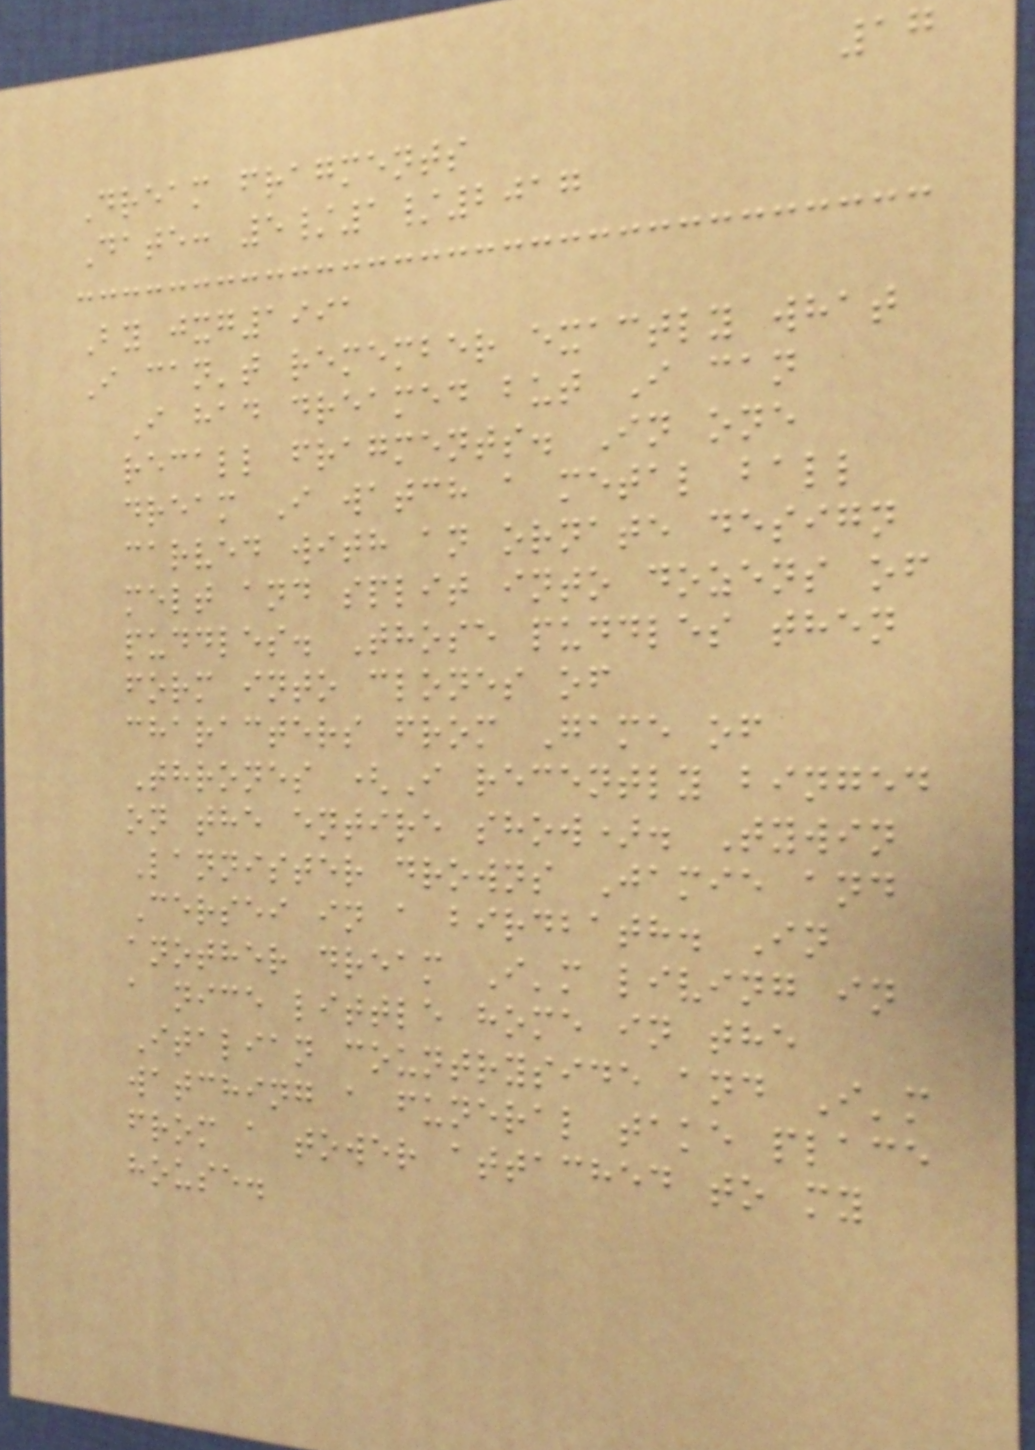17
Dream fragments
Date: 5/1/2017
By jxg1991
I can't remember exactly what
I had dreamed but I can
recall fragments. In one
dream I watch a metal ball
carved with an ornate design
melt and split into dozens of
puddles. Those puddles then
form into clones of
characters from Game of
Thrones (I recently binged
on the entire show). Tywin
Lannister drowns Jamie and
Cersei in a birdbath. In
another dream I'm living in
a nice little home in the
Italian countryside and I'm
watching a funeral take place
from a tower attached to my
house.
